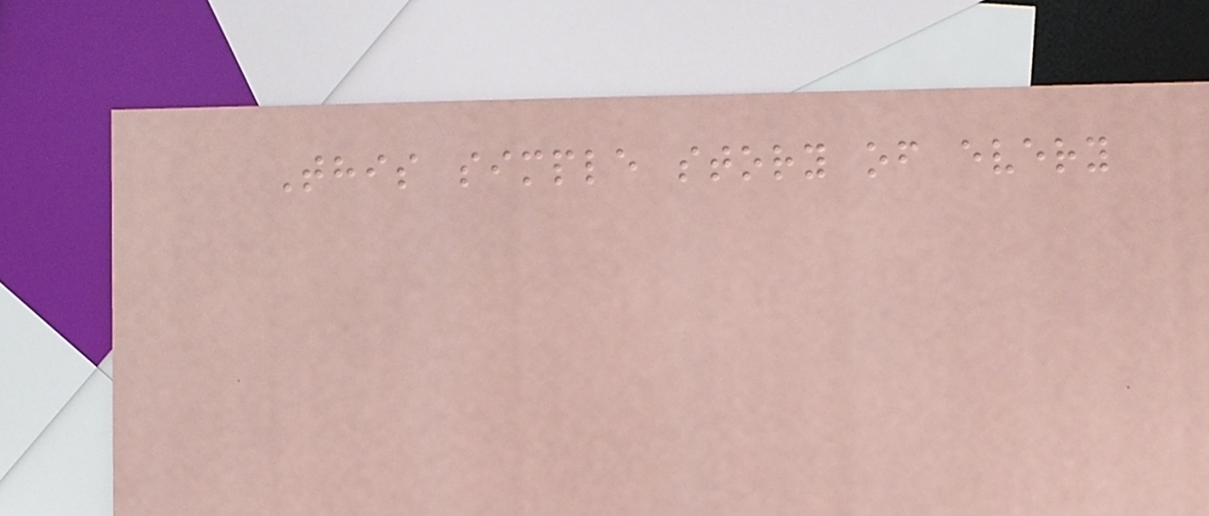This simple story of every
